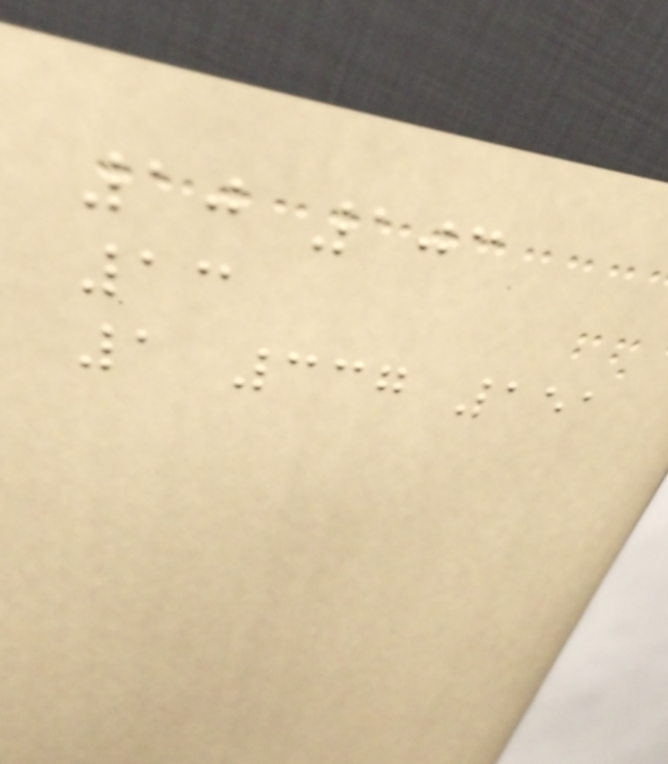10 103
13
1 337 151
